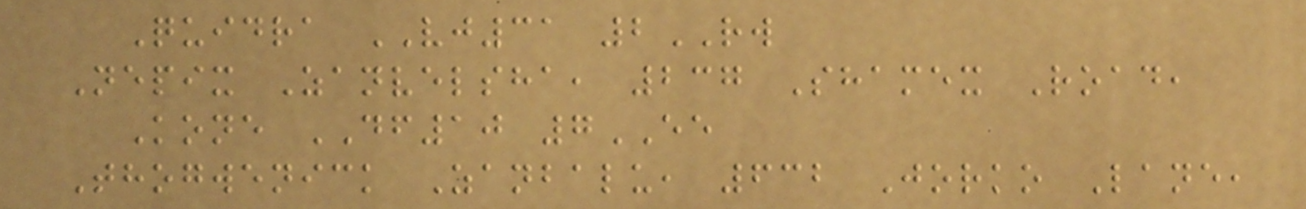Quidra VJ31 2RW
Nepix Zanvelsha, 237 Shamex Road,
Kone DF10 7EE
Thogwenick Zanbalu, 632 Jorko Lane,
